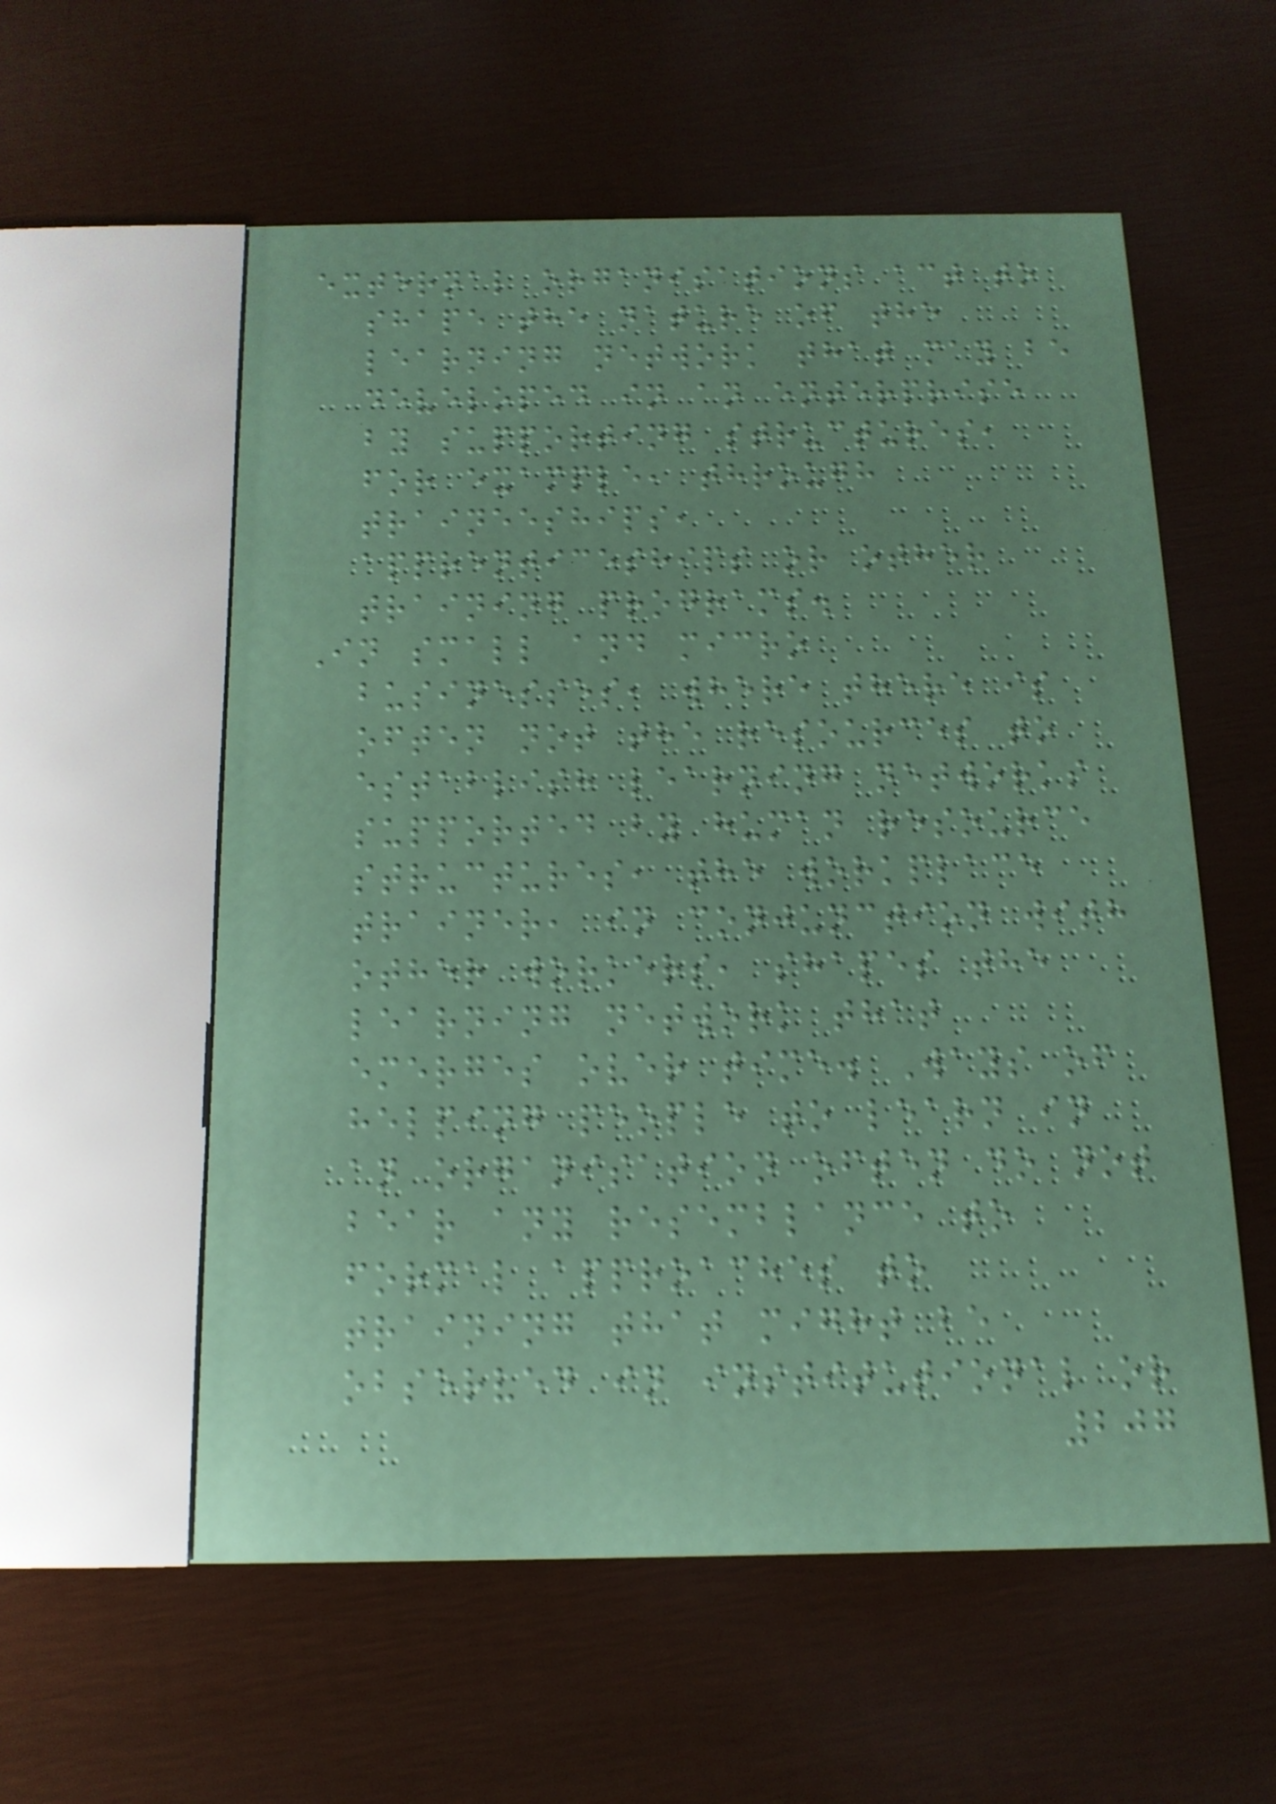external organisations act to
shape the nature of the
learning network that may be
developed in an enterprise
by supporting structures,
for example, through
traineeships,
apprenticeships or other
training programs.
In small and micro
businesses, where there is
often not the resources to
establish learning networks
supported by human resource
structures, the workplace
trainer, in conjunction with
other workers, shapes the
learning network that
emerges over time. Ways of
helping people to learn in
an organisation often do not
bear any resemblance to
formal approaches to
training that might be
observed in institutional or
207
